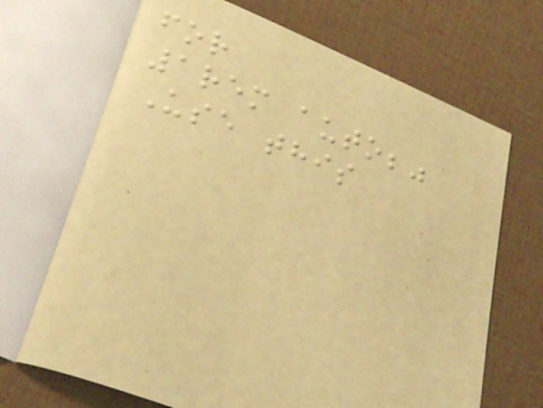for
1rem auto;"
Use this
